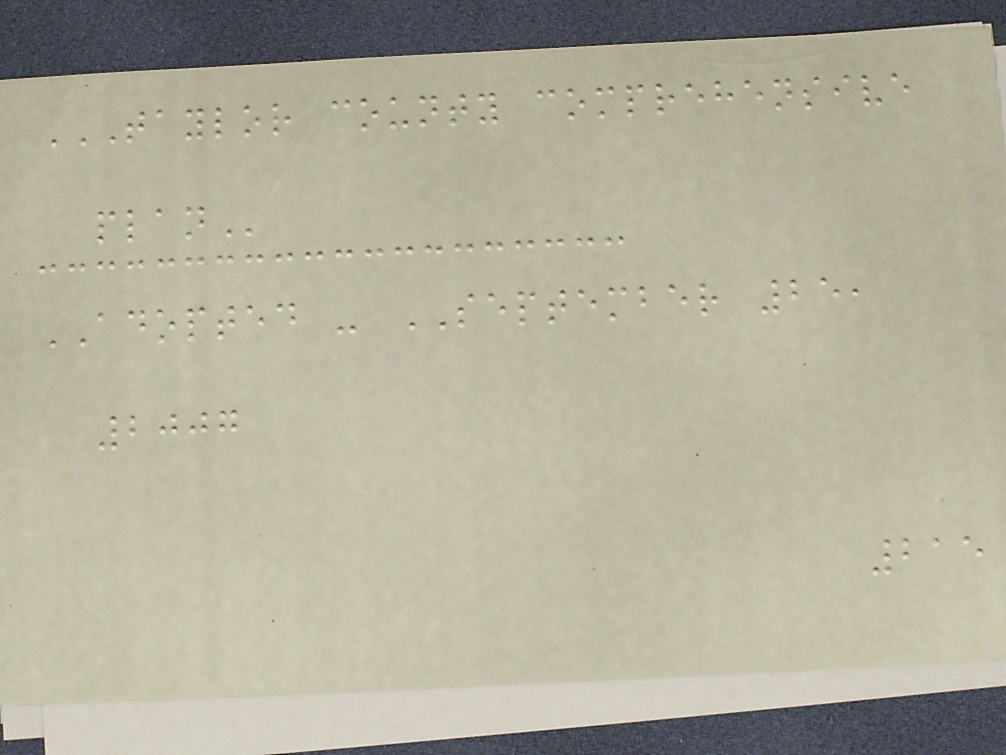TAYLOR COUNTY COMPREHENSIVE
PLAN
ADOPTED - SEPTEMBER 25,
2007
215
